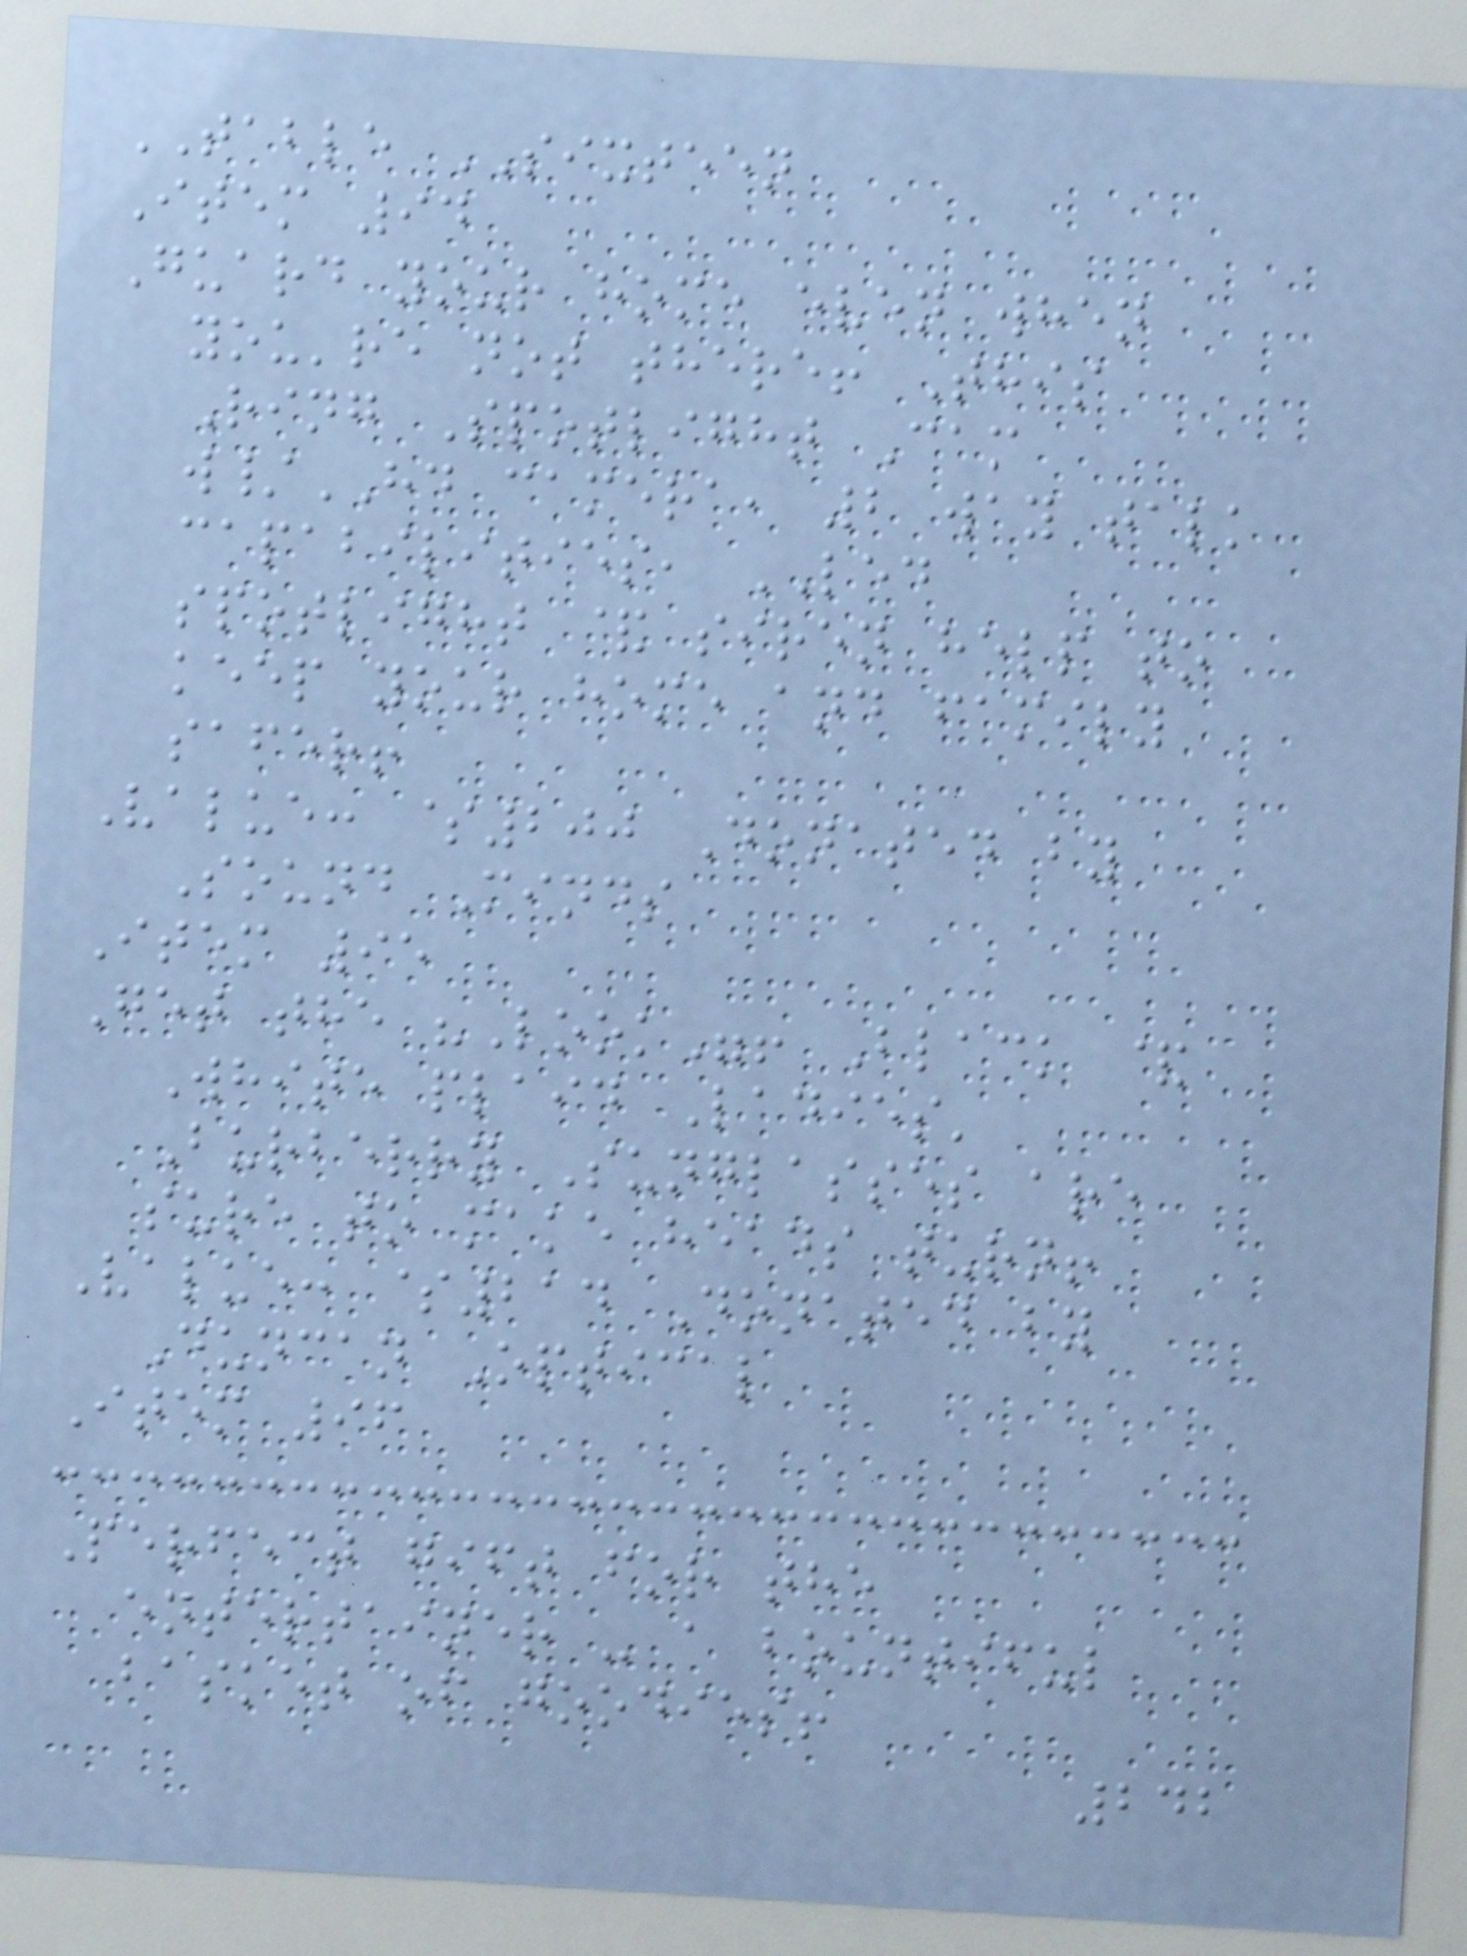TABLE SIXTEEN
Item 94
Guard your home even when
you're not there! This
Ring Spotlight Cam
w/HD camera, 2 way talk
capabilities, LED
spotlight & siren help to
keep your home and family
safer!
Value: $200 Donated by
Sound Minds
Item 95
Get the "Look"! Black &
White plaid Ladies'
Burberry Sunglasses are
sure to make heads turn!
Value: $214 Donated by
Duncan Optical
Item 96
Perfect gift for the
entertainer - a bountiful
basket of goodies!
242
